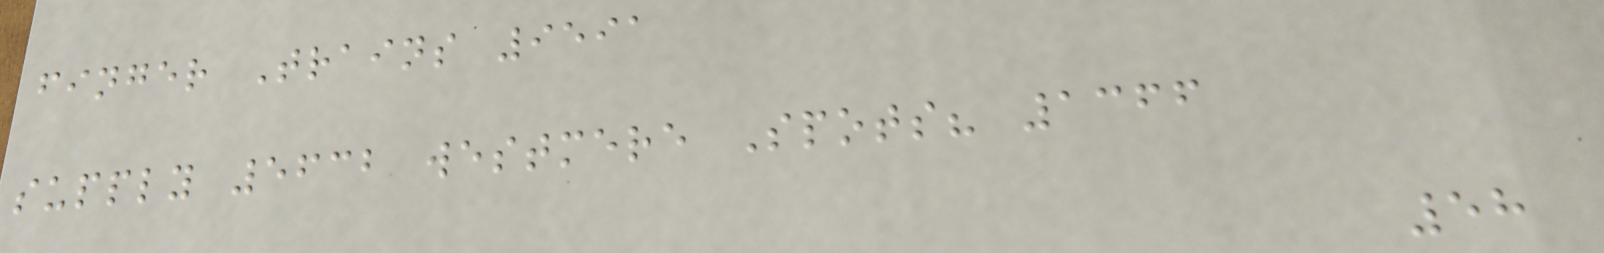finger Trains 9591
supply 5632 westmere Spots? 1366
58
